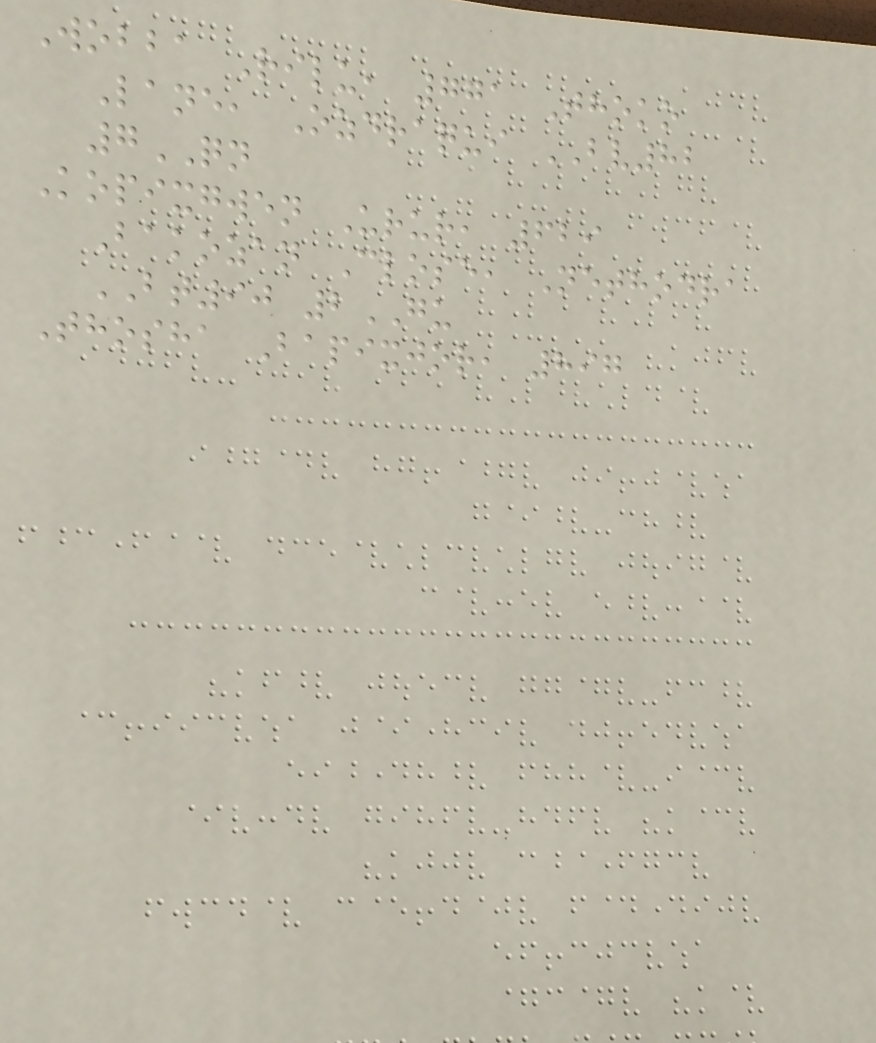Wobba Rilu, 771 Thoko
Lane, Ozdraqui BV82
7QN
Kopixgwen Urur, 629
Bakozan Close, Nethodra
BT90 2GU
Thosha Bapixjor, 897
